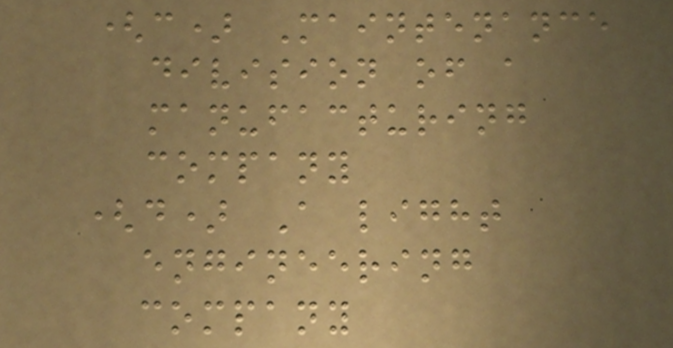(c) Maintenance
division of a
manufacturing
company
(d) A light
engineering
company
